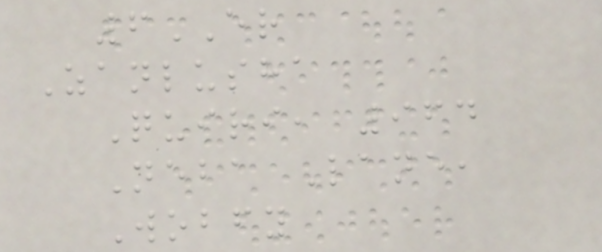6ER
Zanlusha
Quiri, 964
Neba Lane,
Wobfy
